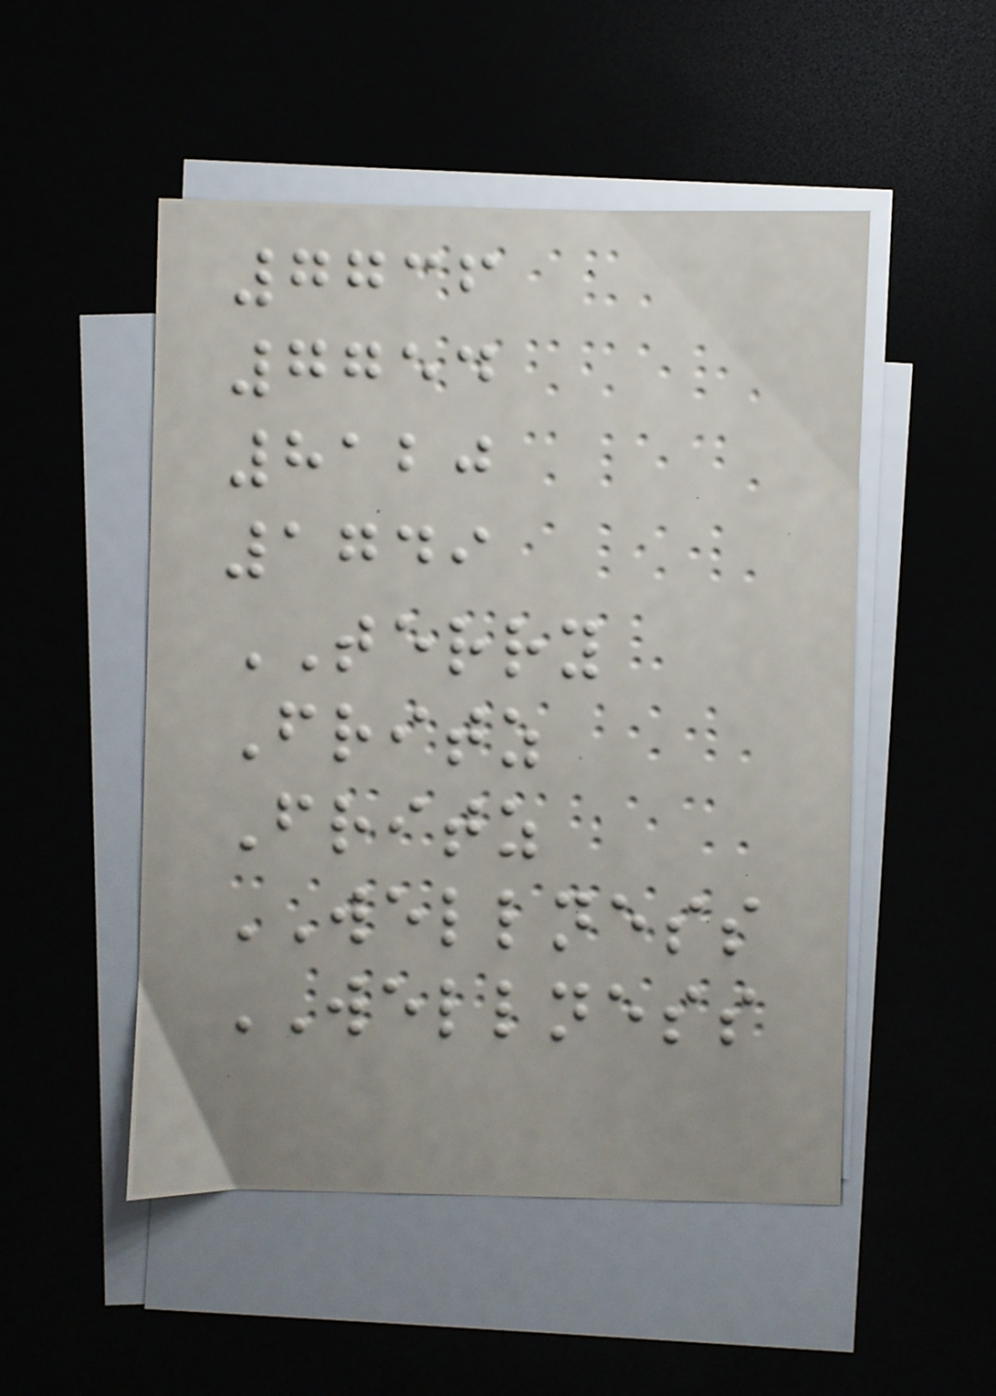7736
7754
8120
1749
TERRY
Fritz
Fritz
WELLNESS
WELLNESS
